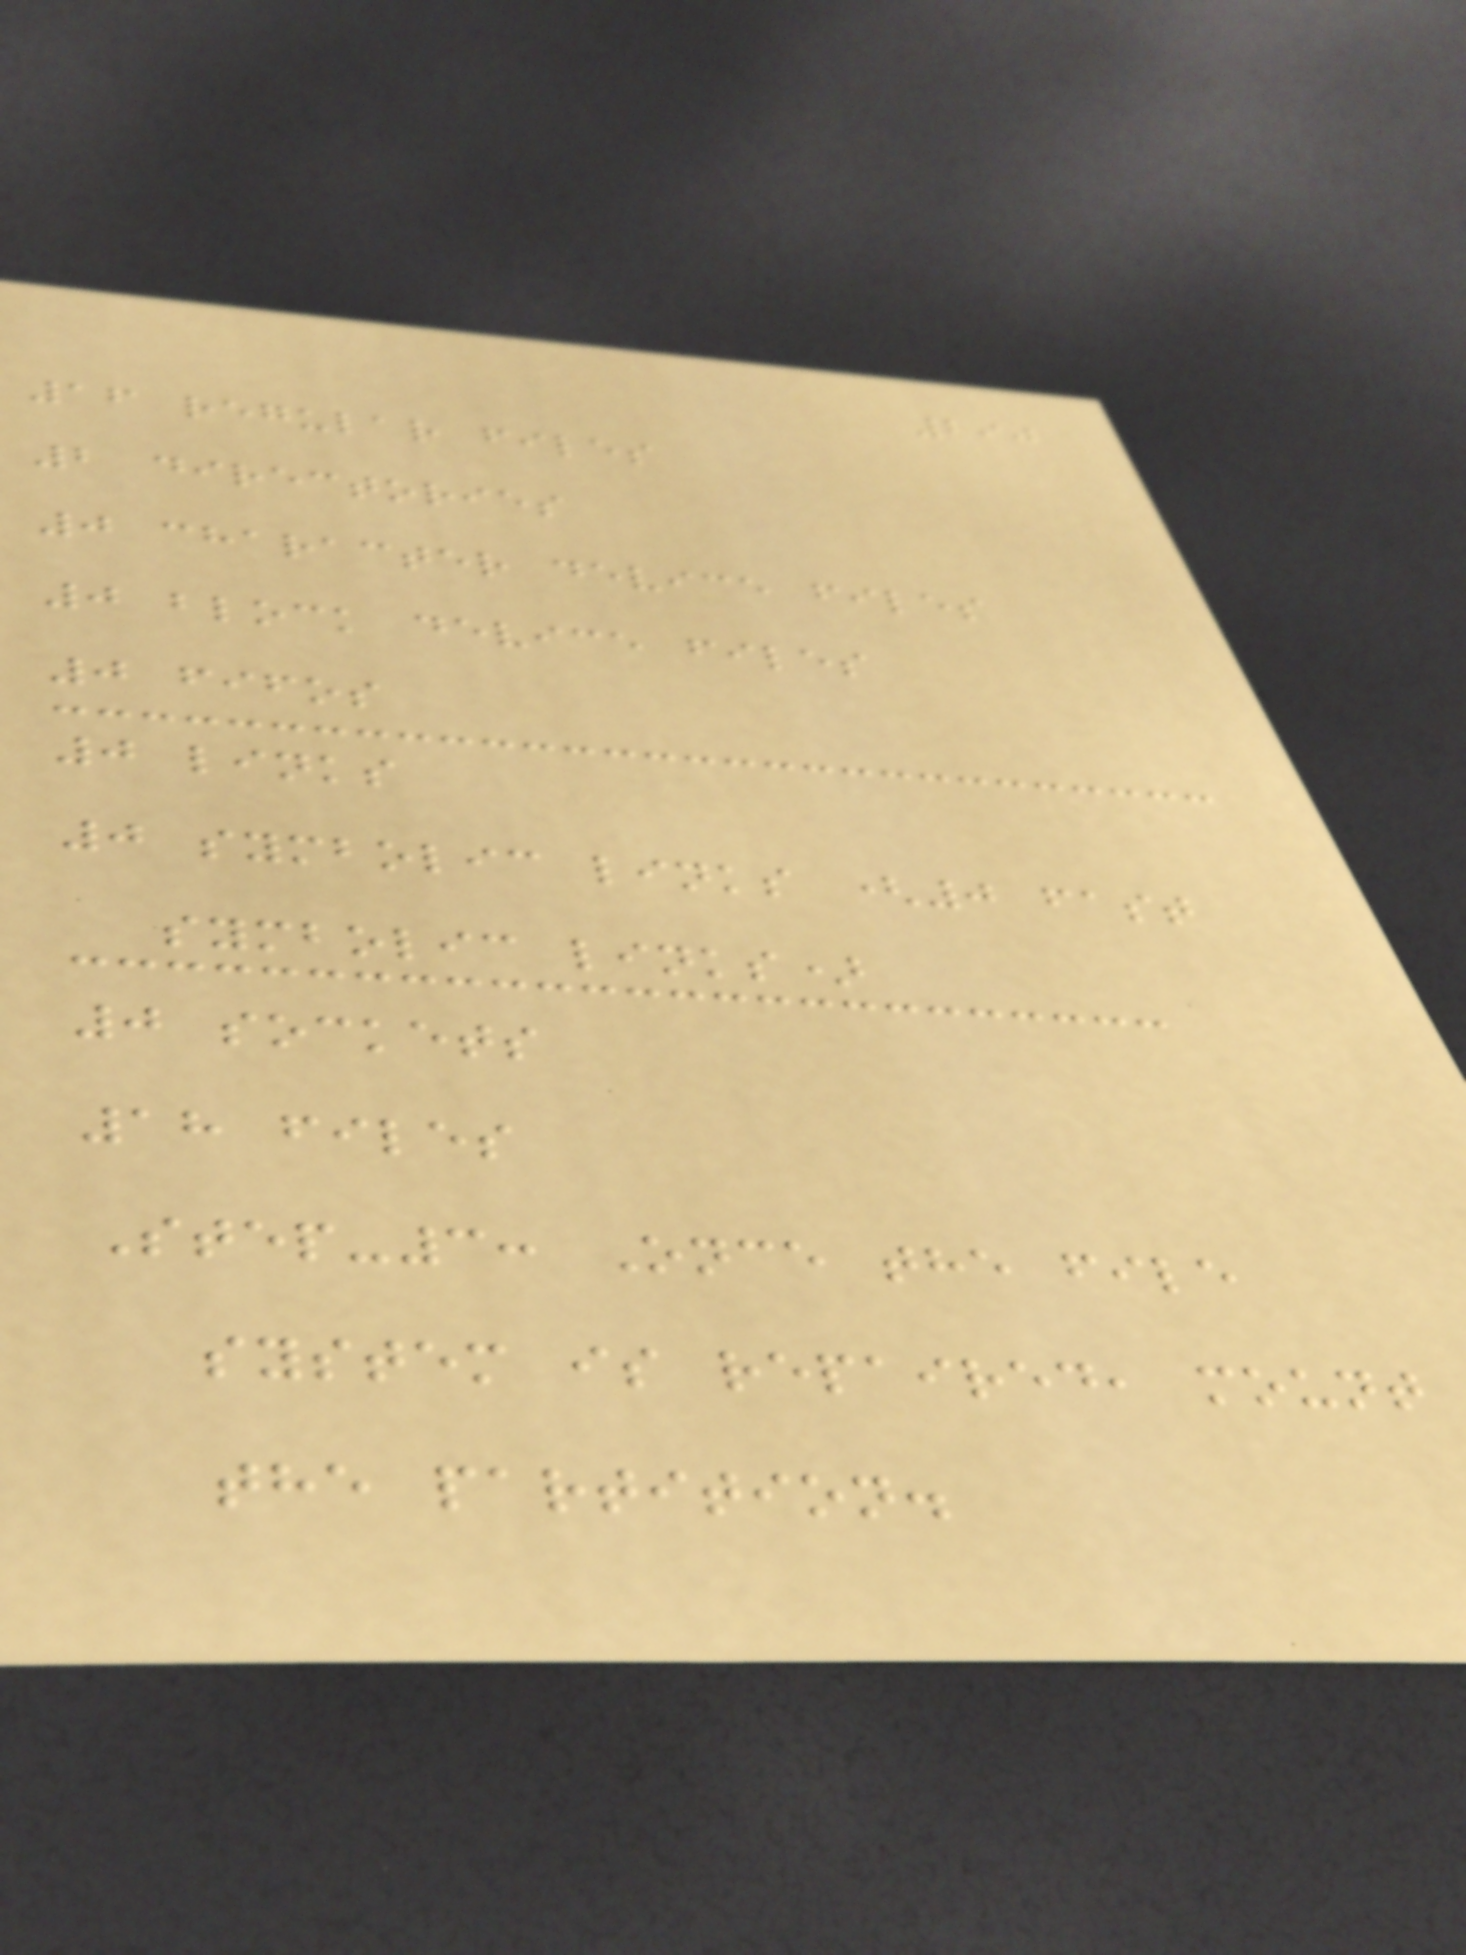290
16 regular files
2 directories
0 character device files
0 block device files
0 fifos
0 links
0 symbolic links (0 fast
symbolic links)
0 sockets
18 files
Step-3: Once the file
system is repaired, mount
the partition.
